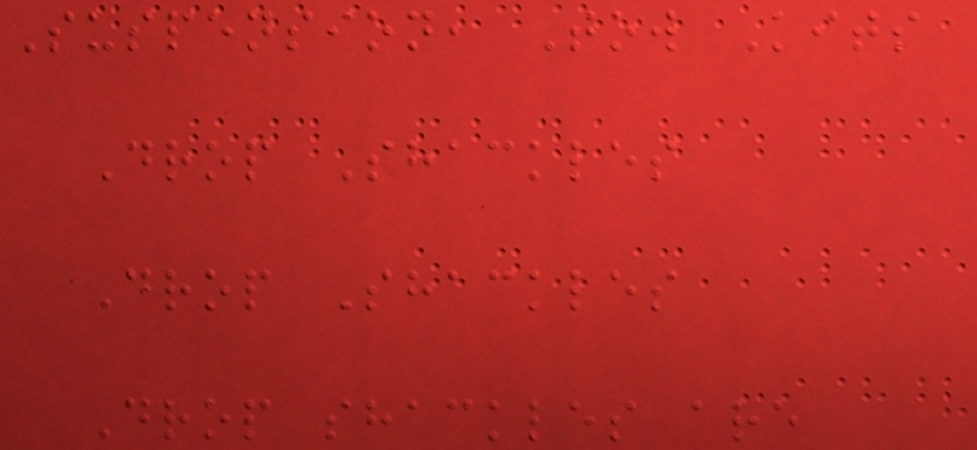Suspension, Tow Kits
Drop Shackles
Drop Shackles
Drop shackles are
